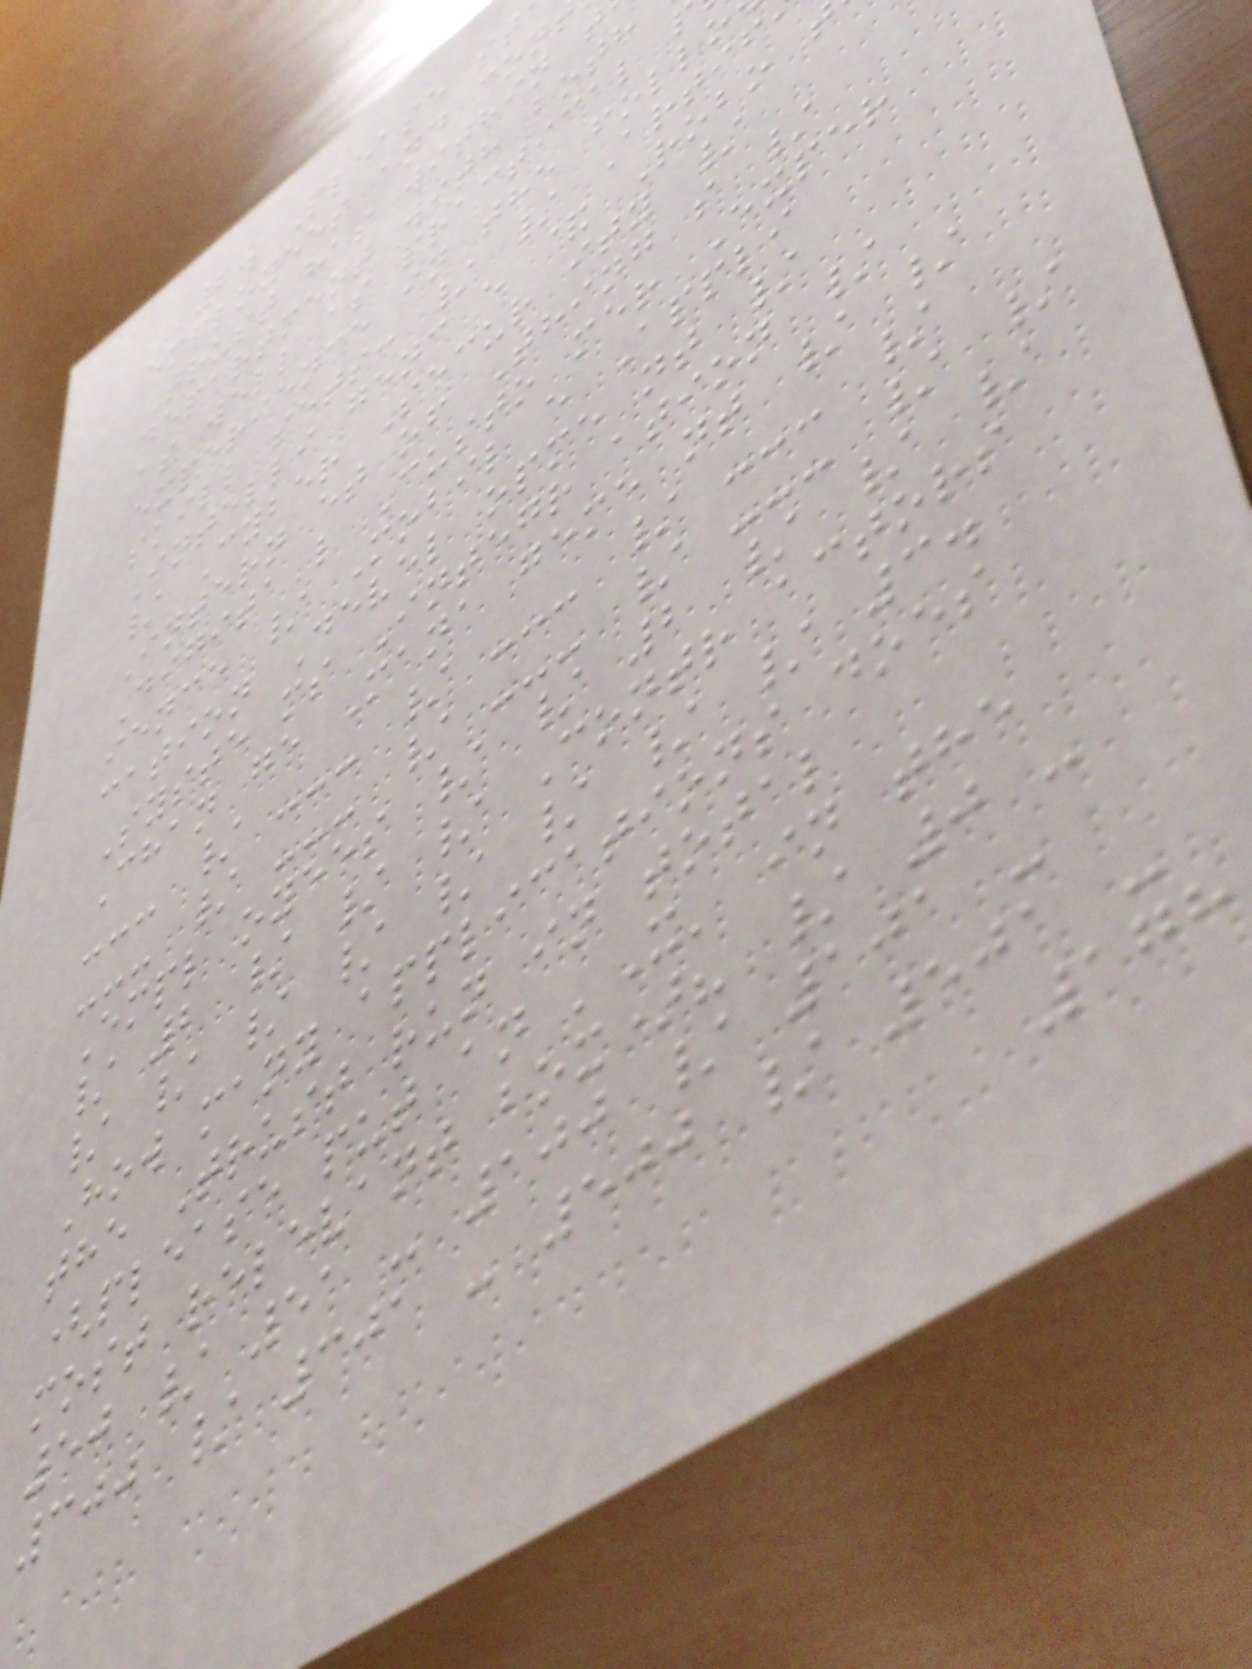2. Please st
employees and con
Trust has within t
department with both
as well as practical
experience in the follo
skill sets: / / Artif
Intelli genc e & Robo
/ Cyber Secur ity /
Intern et of Thing s /
Digita l Custo mer Exper
ience / Mobil e Appli
cation Devel opme nt /
Syste ms Integr ation /
Chan ge Mana geme nt / /
--- / --- / --- / --- /
--- / --- / --- / --- / /
Empl oyees / / 2 / / /
/ 2 / / / Contr actors
/ / / / / / / / 3.
How many applications does
the Trust run in total
(please put an 'X' in the
most relevant box)? / 0 -
50 / 51 - 100 / 101 -
300 / 301 - 500 / 501 -
178
